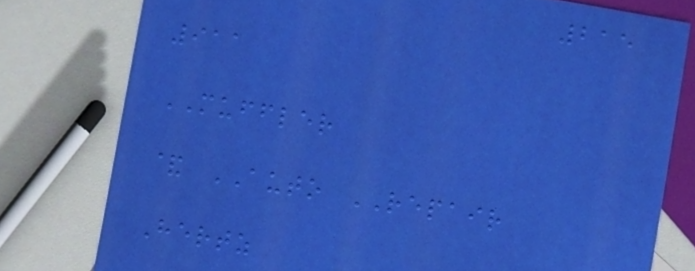215
911
MUFFLER
& AUTO REPAIR
Hertz
